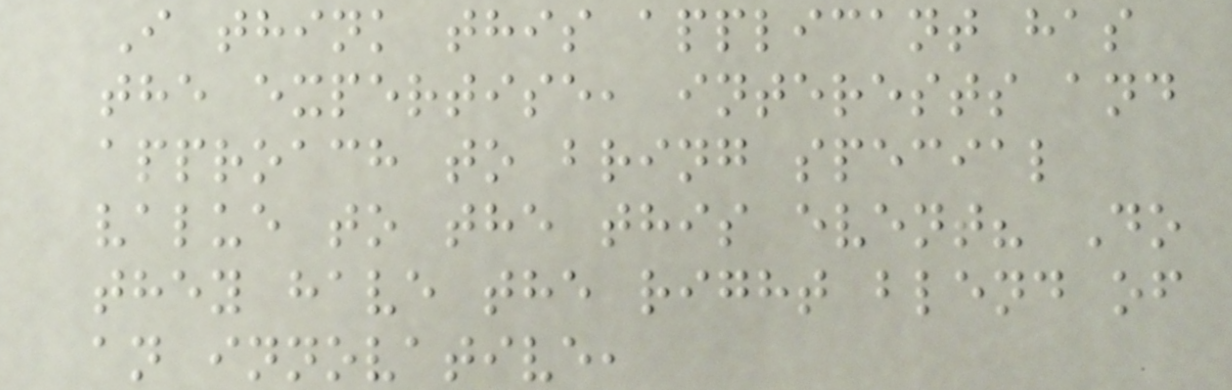I think this applicant has
the expertise, interests and
approach to bring special
value to the this event? Do
they have the right blend of
an innovative,
